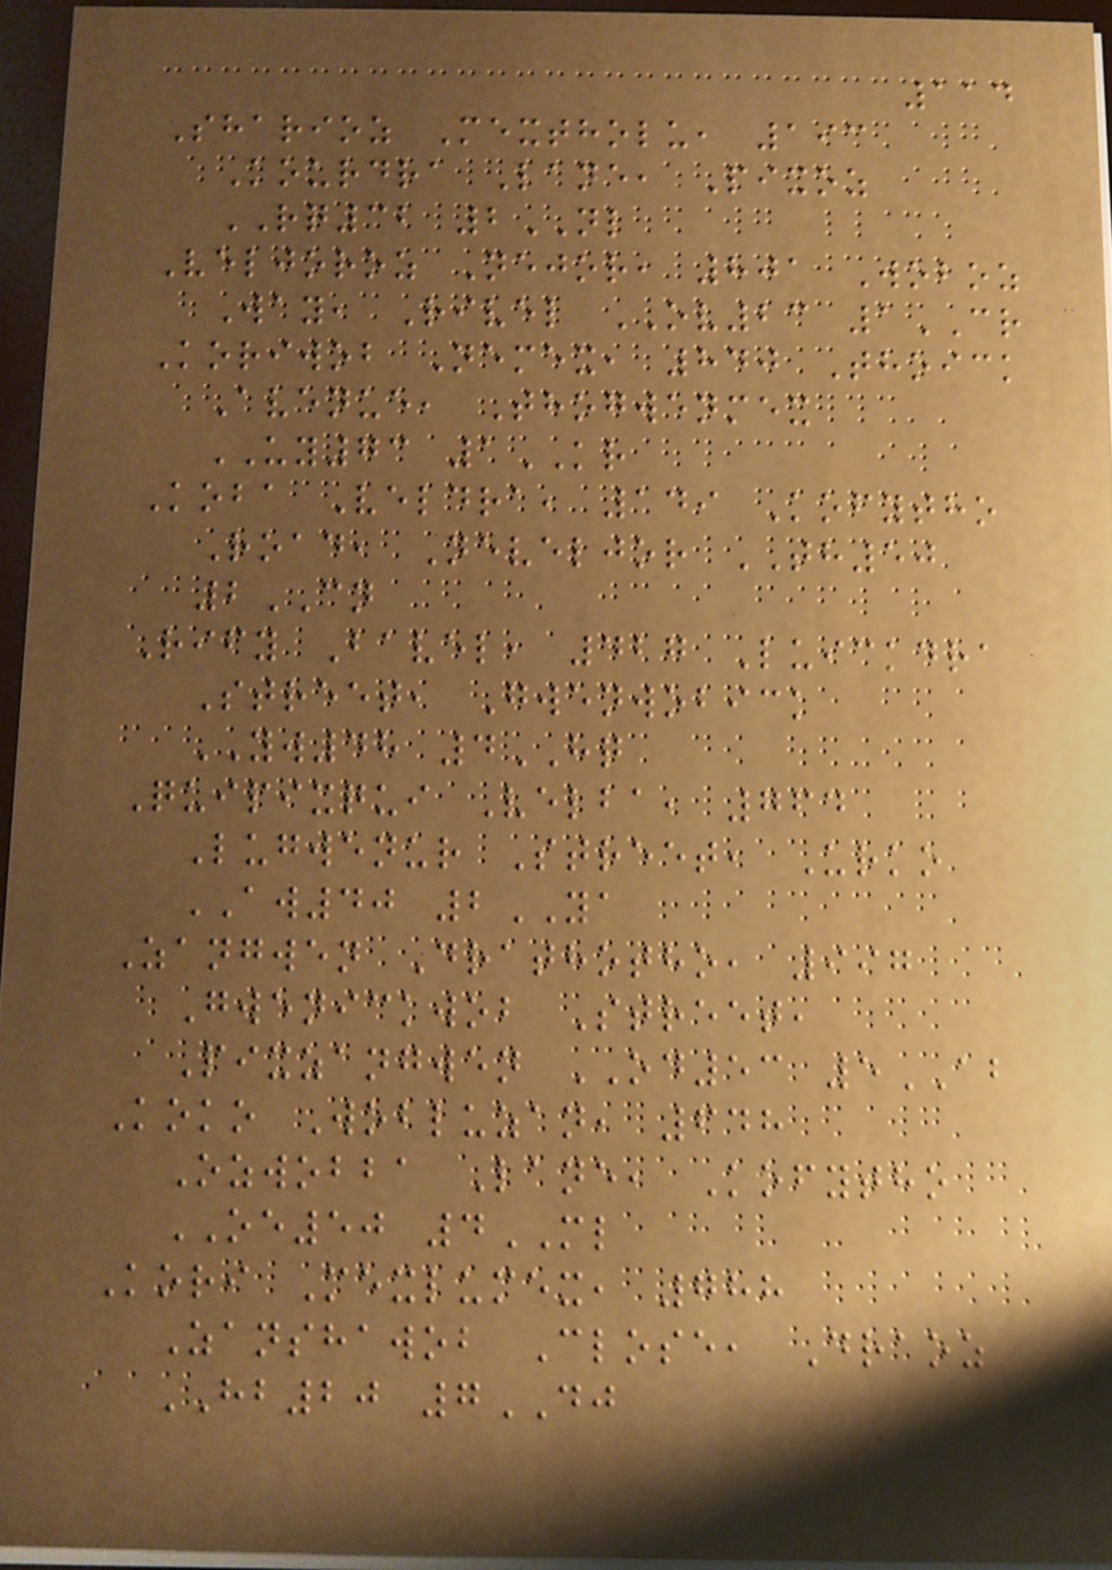114
Sharioz Mextholu, 193
Kourdra Lane, Pixoz
RQ32 2NL
Veljoroz Nejor, 801 Woboz
Way, Rivel OV23 1CR
Koriwob Nemex, 840 Thoick
Avenue, Thogwenmex
UY73 1KR
Koba Veldra, 149 Kofytho
Road, Neveljor TH50
2CN
Rify Bavel, 427 Luickdra
Street, Gwenwobick
YW48 4HQ
Quipixqui Velba, 764
Lugwenur Street, Urko
AW40 2YA
Zangwen Drathotho, 997
Gwenickwob Street,
Pixzangwen OD53 5AB
Koko Wobluzan, 648
Ozwobba Lane, Kofytho
OE50 4ML
Kori Mexlumex, 788
Zanshawob Close, Draoz
HB20 7DJ
